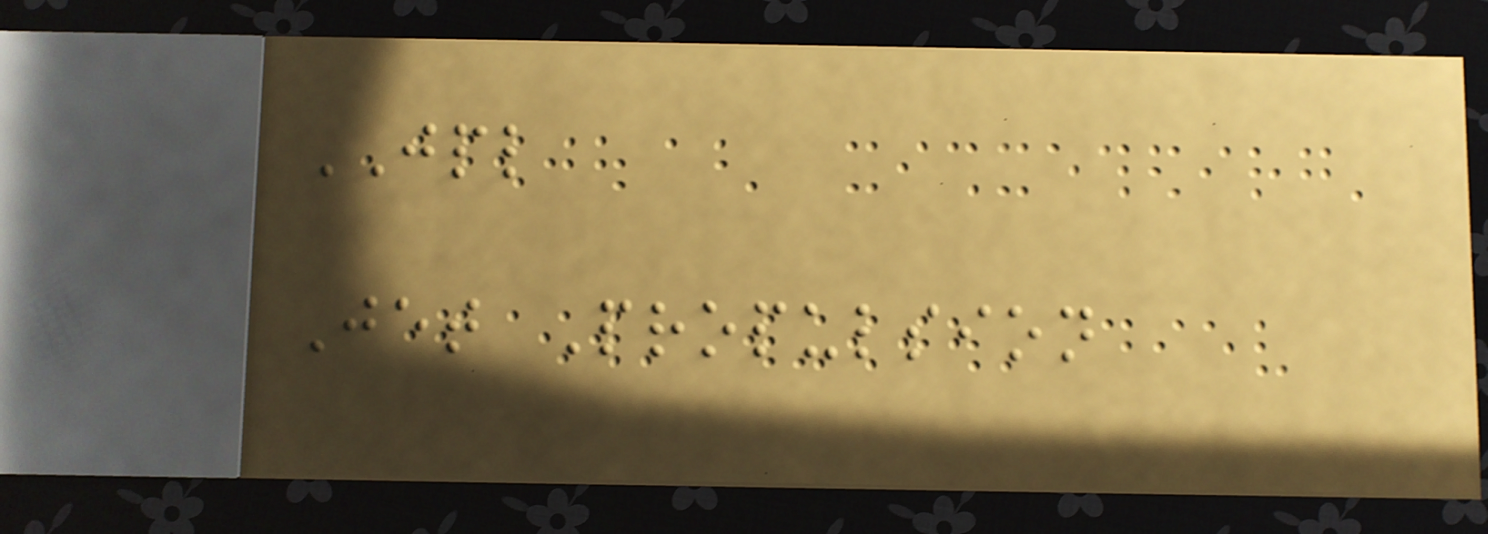JPL
Jet Propulsion
